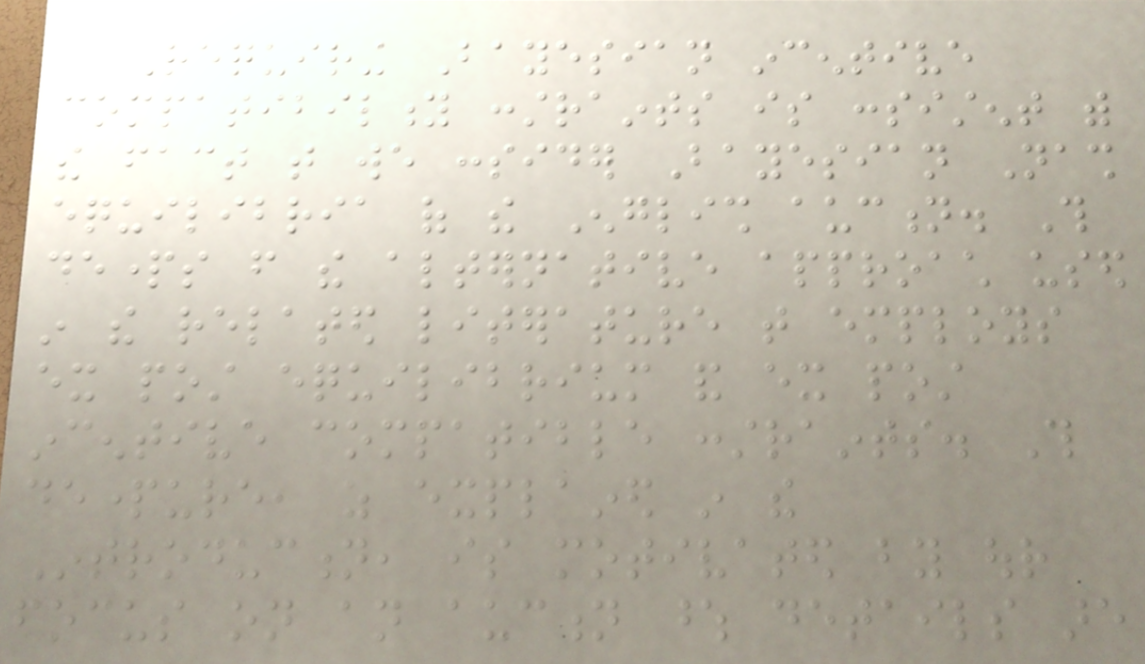Requiring Bayesian incentive
compatibility constraints is consistent with
the fact that we consider Bayesian Nash
equilibria of the English auction. This
departs from the alternative approach used
in the related literature that employs
ex post equilibrium and ex post
incentive compatible constraints. This
departure, as explained in the
Introduction, is motivated by our
focus on an auction whose details are
